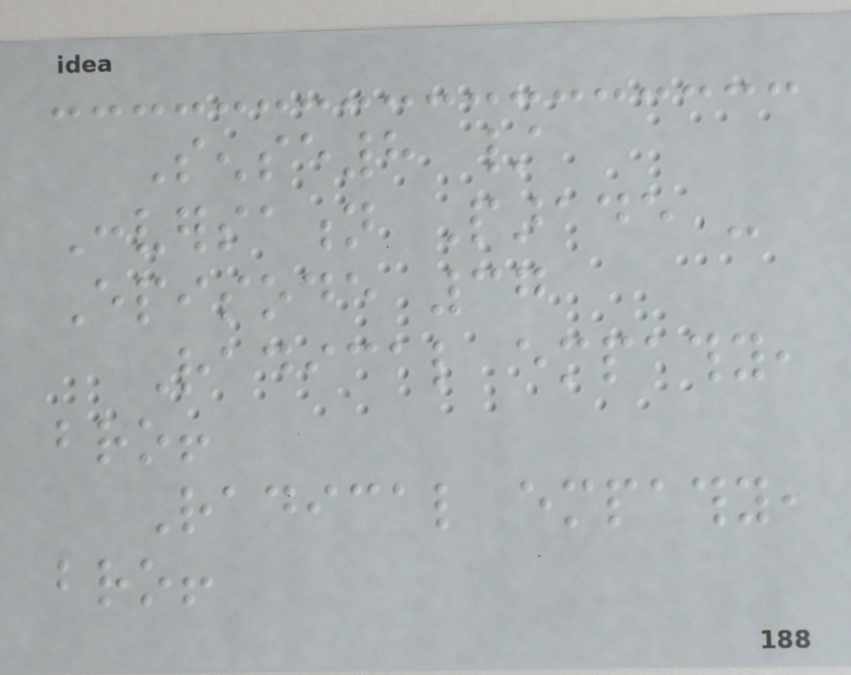Sense8 /
Conversation Parade -
Episode 37
Radical empathy,
bro!
Radical empathy,
bro!
